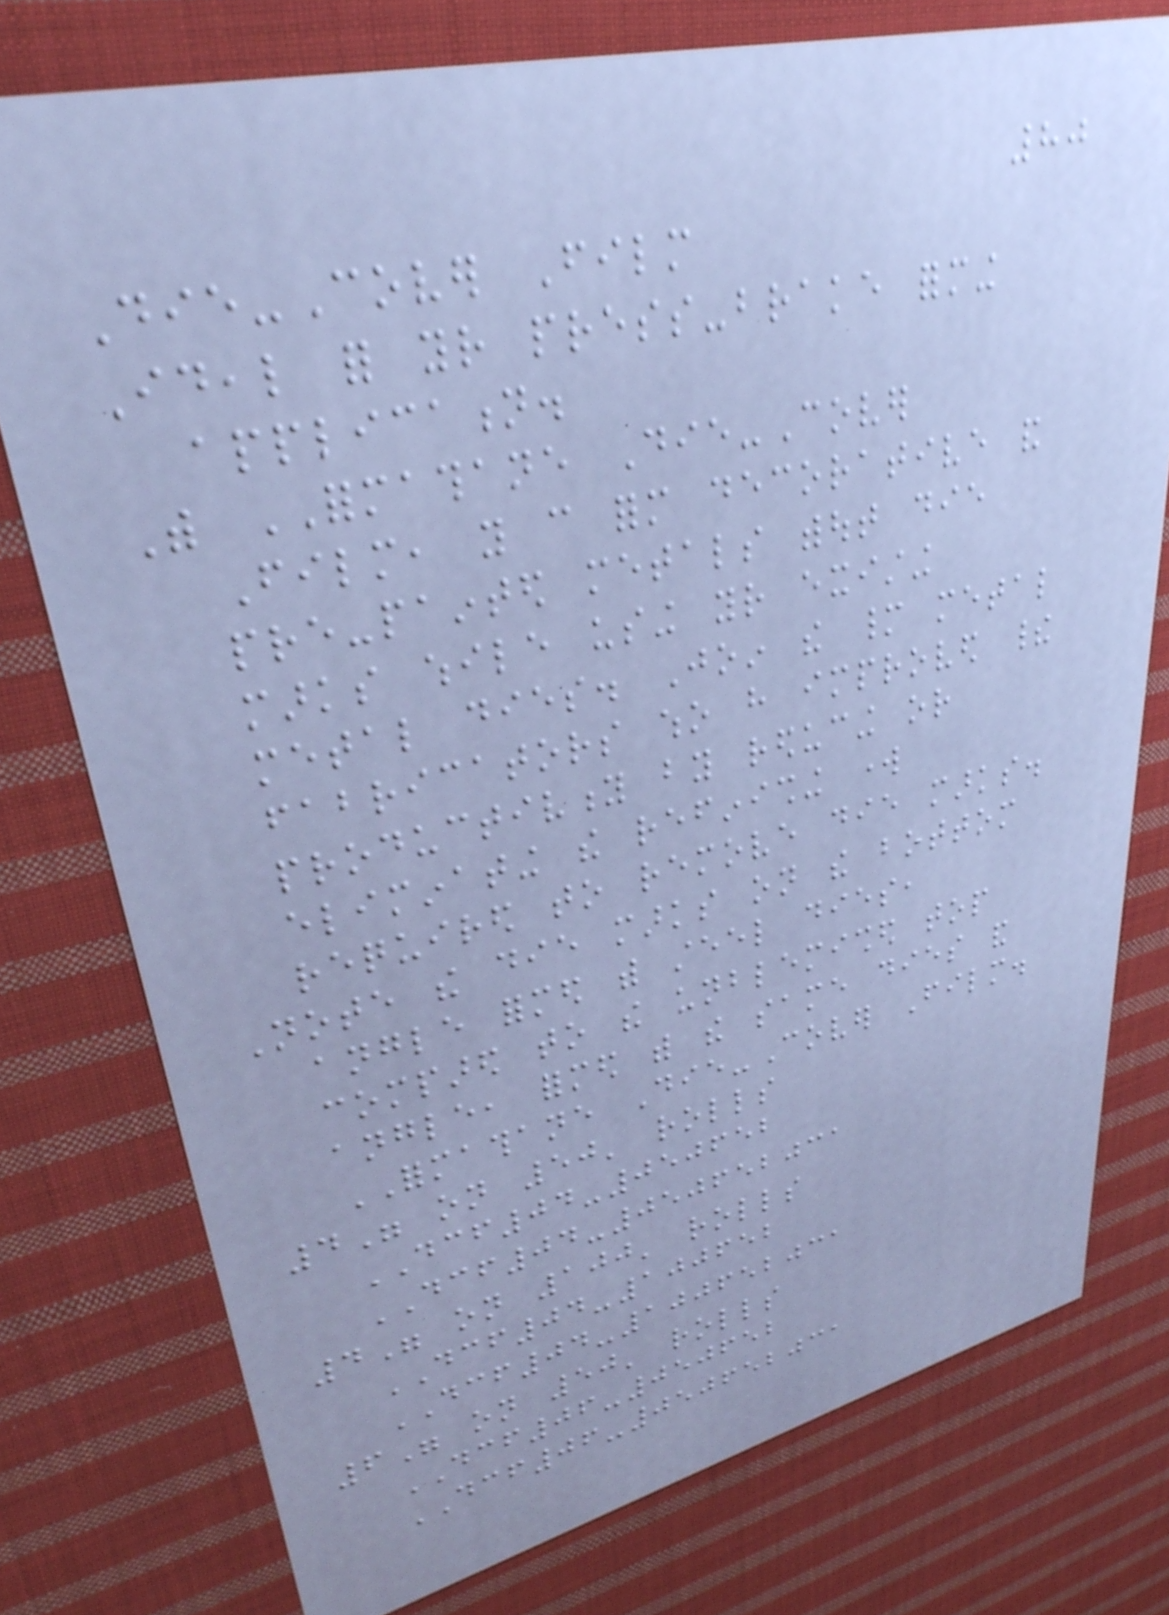80
Die-Cover Film
Ideal for your press-brake forming
application.
With FORMATHANE Die-Cover
Film, you can form decorative and
pre-painted metals without die
marks while using your existing
metal dies. Join the many metal
fabricators who have improved their
productivity by reducing or
eliminating the refinishing work
required to remove die marks.
Note the die marks on the bottom
angle formed with steel dies,
compared to the unblemished top
angle, formed with the same dies and
FORMATHANE Die-Cover Film.
4" on 50' rolls
DCF04-050652
DCF04-050652031
4" on 100' rolls
DCF04-100652
DCF04-100652031
6" on 50' rolls
DCF06-050652
DCF06-050652031
